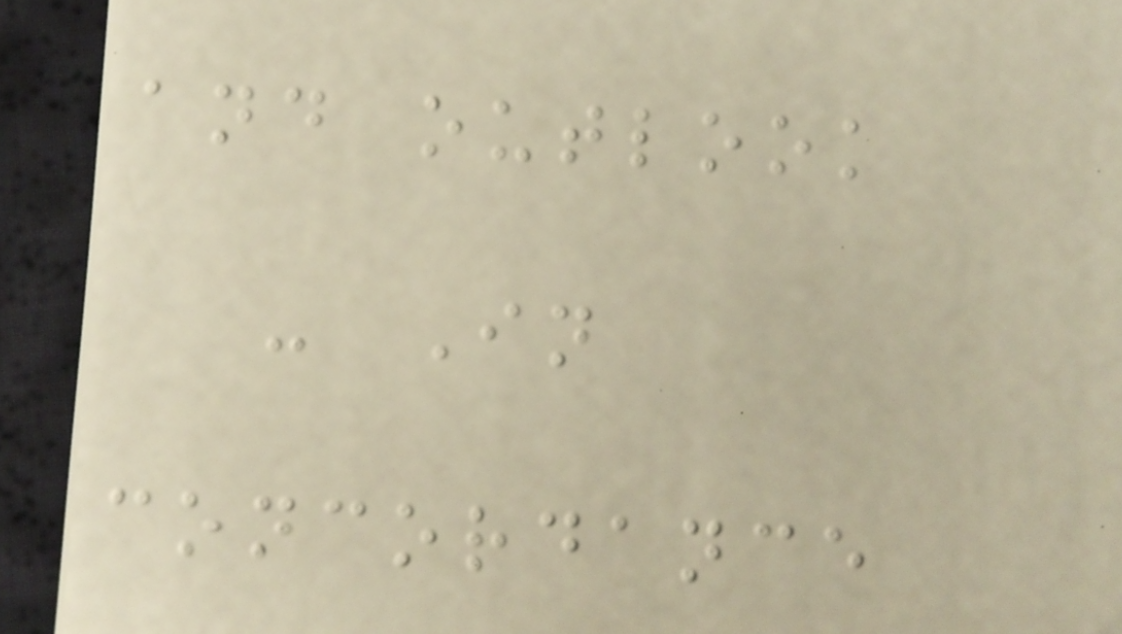and outlook
- In
concordance
